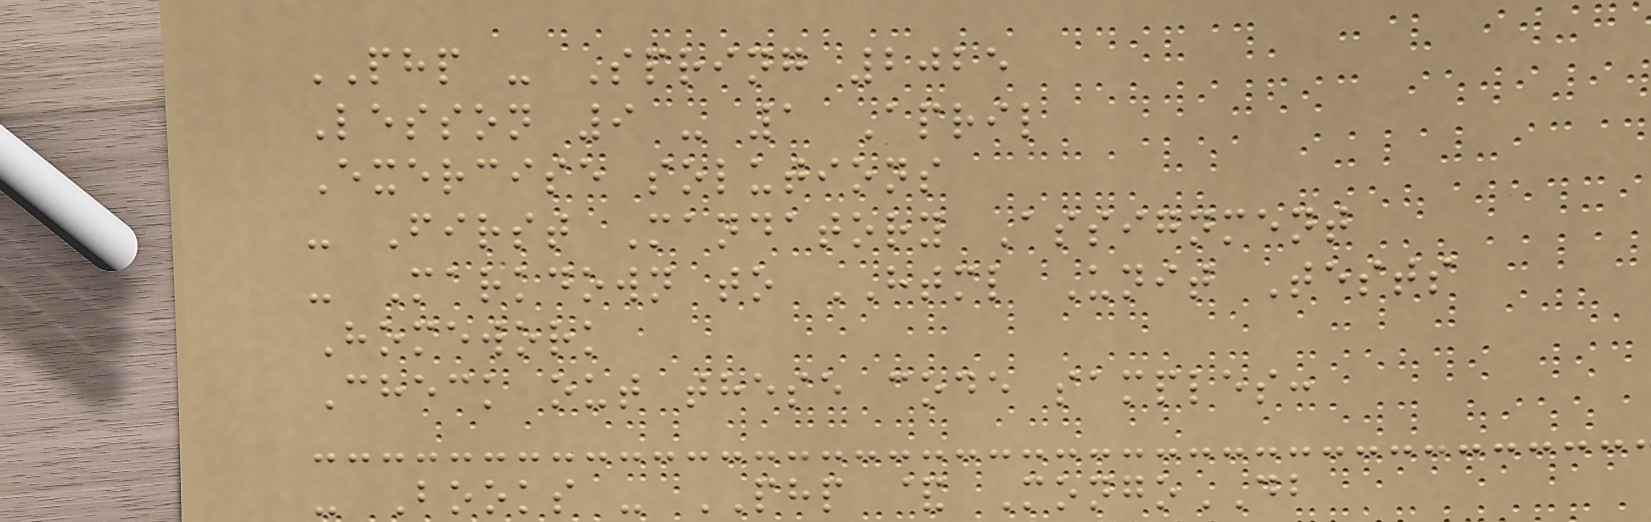PHP - Spring 2025
Lesson 9 - 1 April
Exercise solutions
- First Mandatory Assignment
- Markdown to HTML Unit Tests
Homework
Check out these code samples:
- Books - PHP & MongoDB
